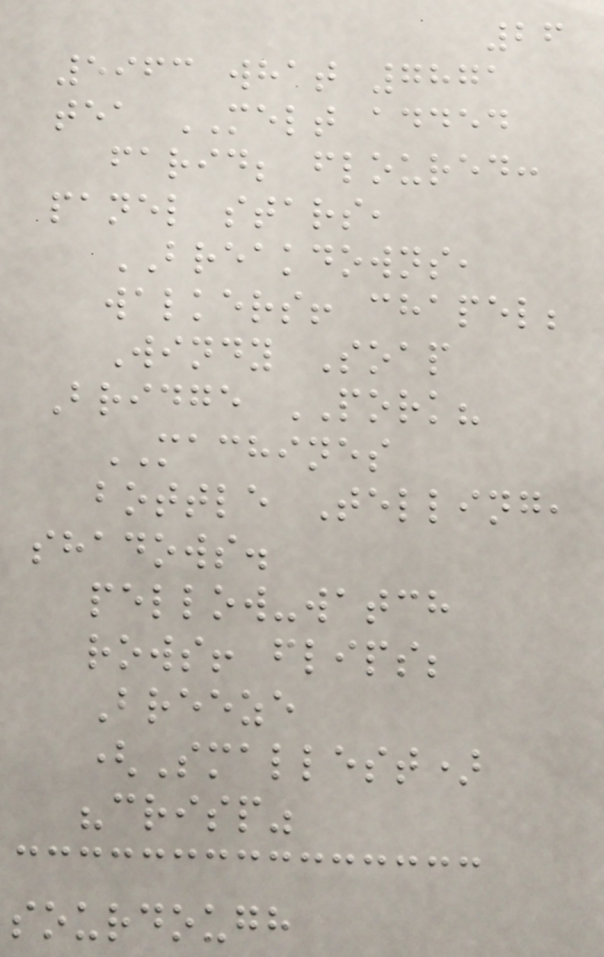26
5963 what 7871
tea MELT added
farid; floured:
panel stars,
BREAKDOWNS,
walkers! chapel;
Windy Soap
Bridge PORK?
MACHINES
bottle Telling,
shadows.
pellow-watch
rows! flips;
Breeze
(Smallest)
"crisp"
sourdough
